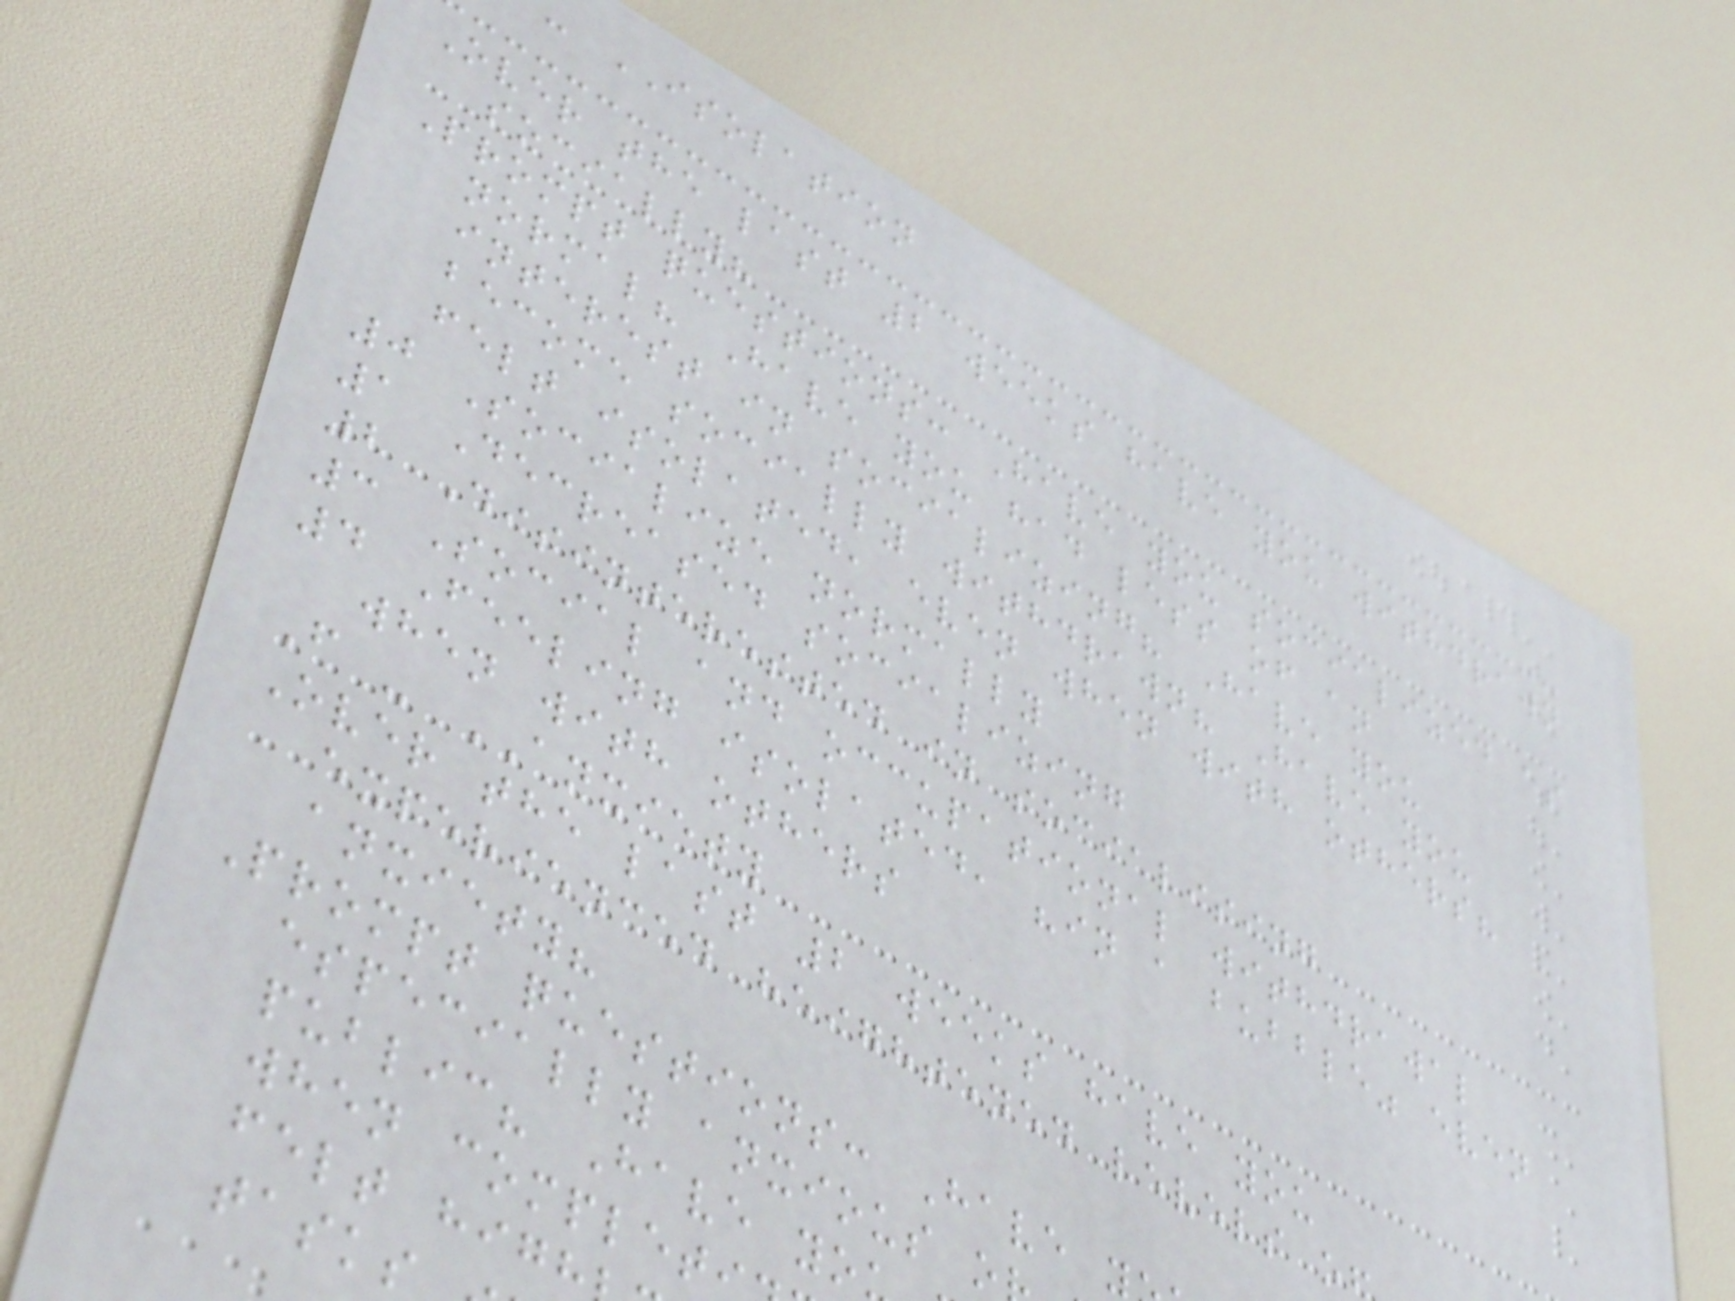ISOLATION
Over the last 2 weeks have you withdrawn
socially?
Prompt questions: Have you socialized as
normal? Have you had less of an
interest in socializing? Have you
become socially withdrawn? Have you
felt isolated, even when with others?
0 Socialize normally
1 Decreased socializing
2 Disinterested in socialising
3 Social and occupational withdrawal
4 Feeling isolated, "in a bubble" even
when with others
F - ANXIETY
Over the last 2 weeks have you
experienced heightened levels o
anxiety?
Prompt questions: Have y
especially anxious o
public? Have yo
when complet
felt high
